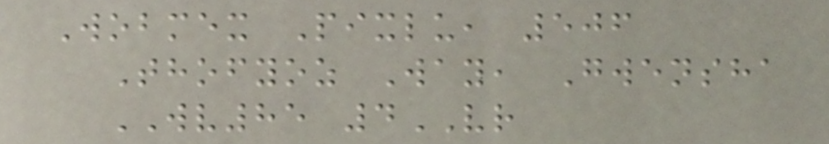Wobmex Pixlu, 506
Thofyoz Way, Gwensha
WV85 4VR
